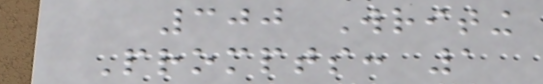300 Writing
Prompts: 1
